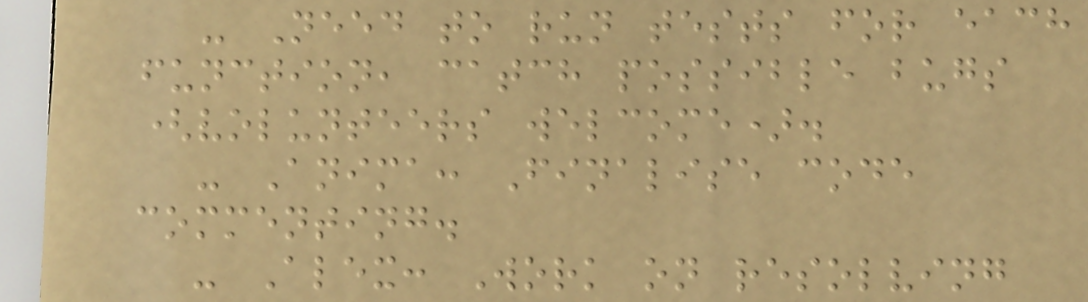- Need to run tests for each
function, catch possible bugs
(volunteers welcome).
- Anima: Finalise code
commenting.
- Alex: Work on resolving
